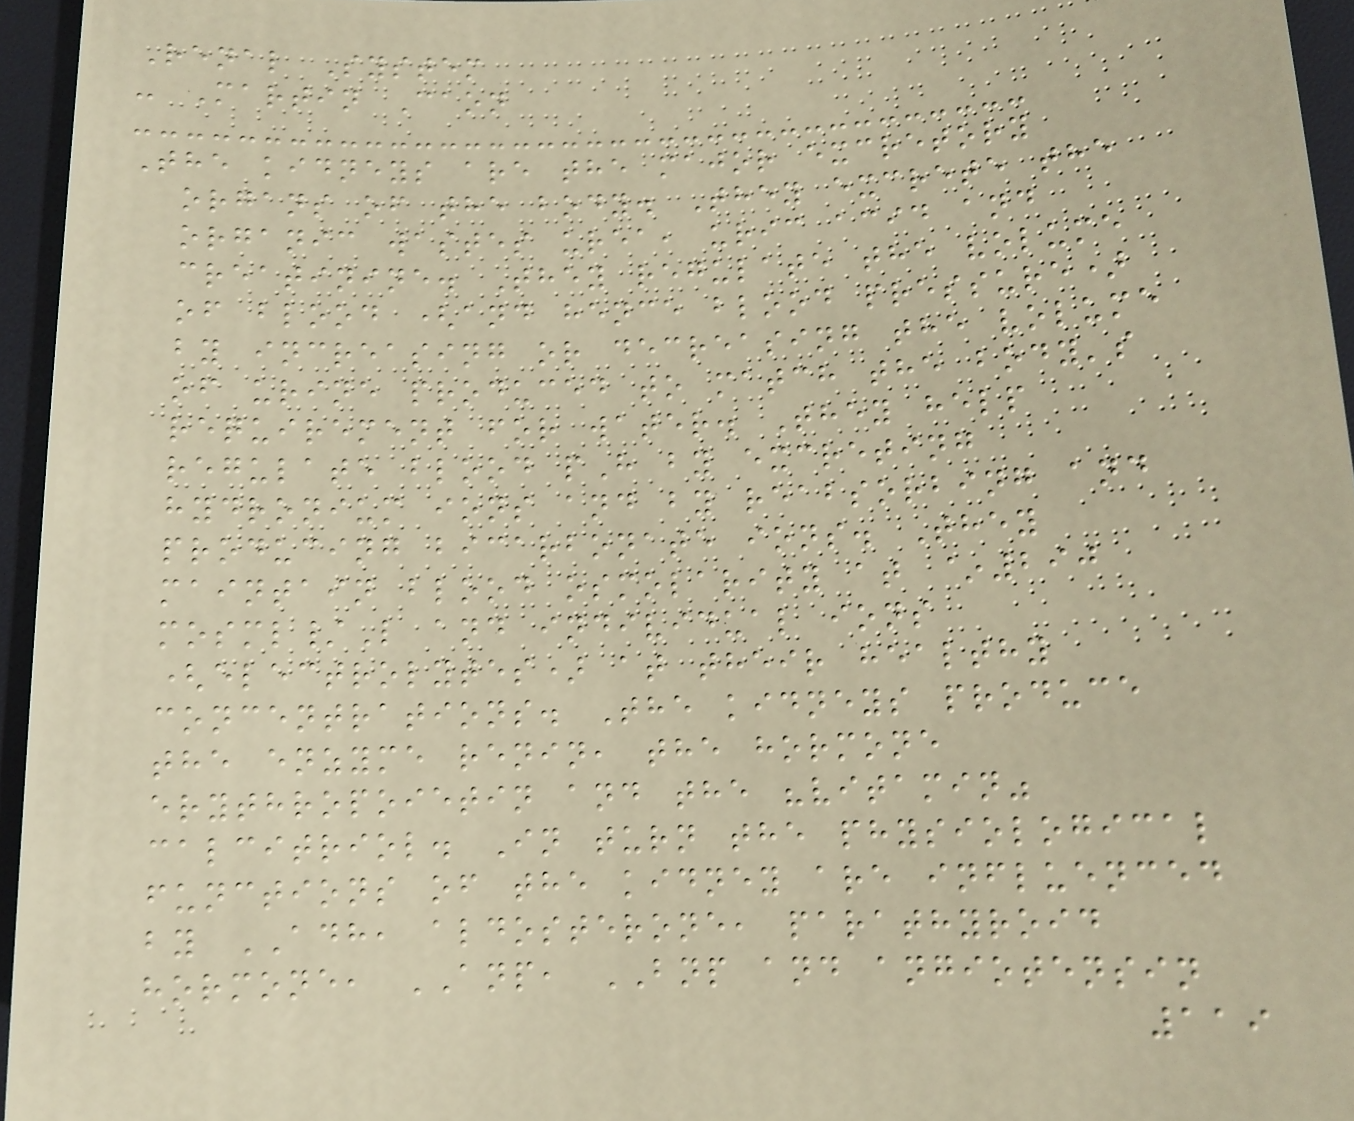Renal System
- Martin Caon
The kidneys are the major excretory
organs of the body. They excrete the
organic wastes urea, uric acid and
creatinine. They regulate the volume
of blood (and hence blood pressure)
by increasing or decreasing the volume
of urine produced to match the body's
requirement for water. They help
regulate blood pH by excreting
hydronium ions and by reabsorbing and
producing bicarbonate ions. They
maintain blood osmolarity at ~290
mosml/L and individual ions
(electrolytes) at their healthy
concentrations. The kidneys produce
the enzyme renin, the hormone
erythropoietin and the "vitamin"
calcitriol. In turn the physiological
functions of the kidney are influenced
by ADH, aldosterone, parathyroid
hormone, ANP, BNP and angiotensin
119
